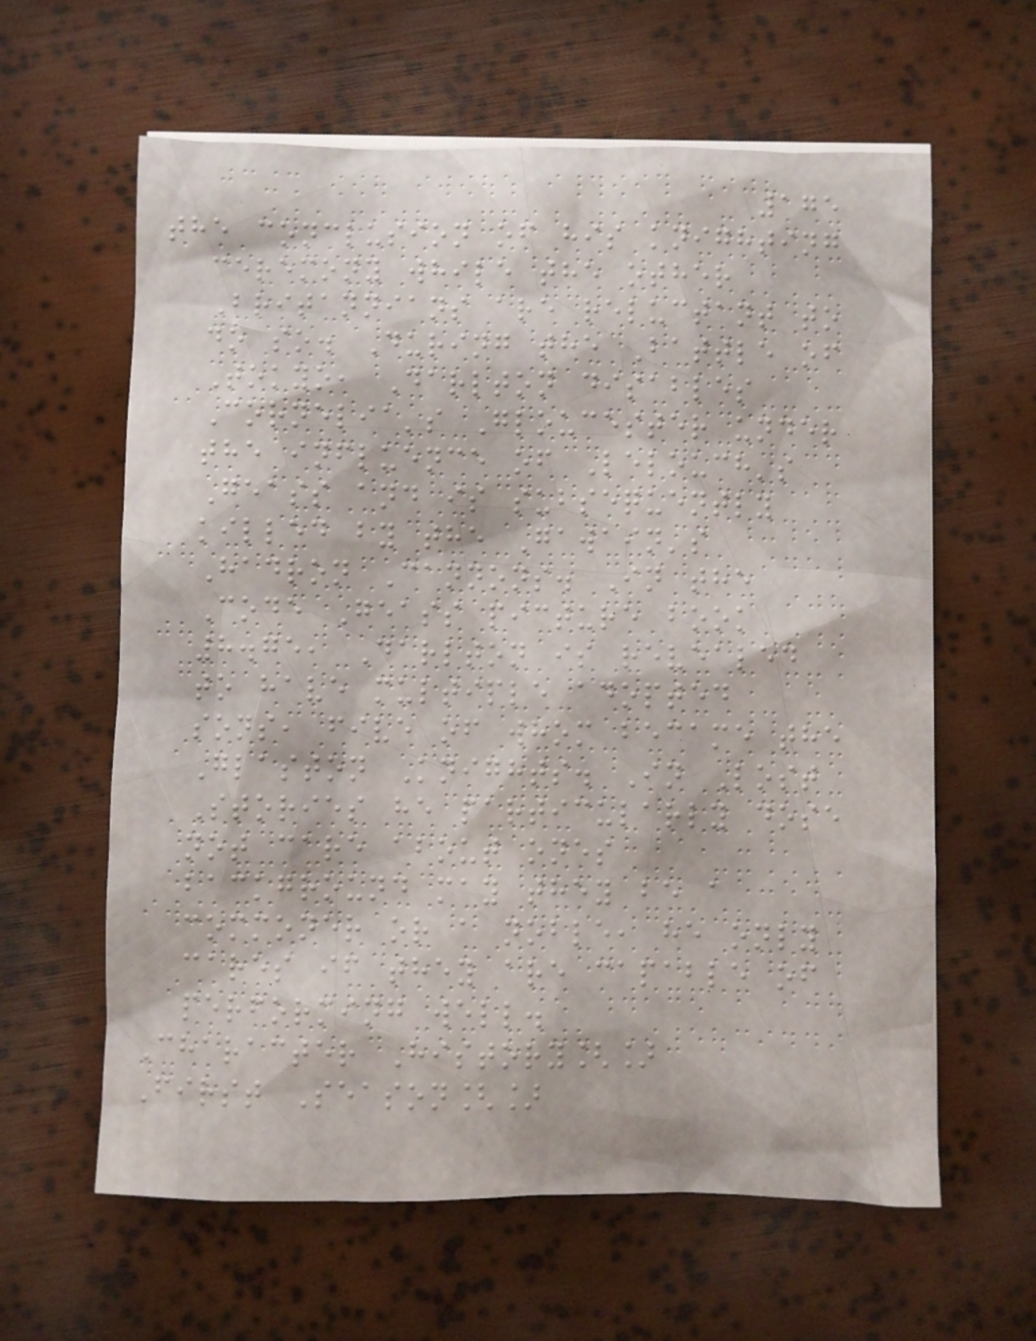175
the conclusion of his knighting
ceremony while the other
Britannians are reluctant to
do so. During the Battle of
Tokyo, Darlton disables
Cornelia's Gloucester under
the influence of Lelouch's
Geass and is subsequently
killed by the Gawain's
Hadron Cannons. In the
Code Geass picture book
8.75, Darlton is revealed
to have multiple adopted
sons, five of whom became the
Glaston Knights. In Lost
Stories he particularly dose
not care about ones
background may they be a
commoner or a noble, he only
cares if they are capable of
performing well.
Character History[]
First Season[]
